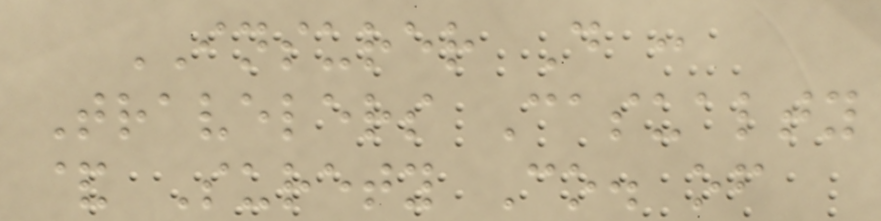INSURER D :
Travelers Casualty
& Surety Co. of
